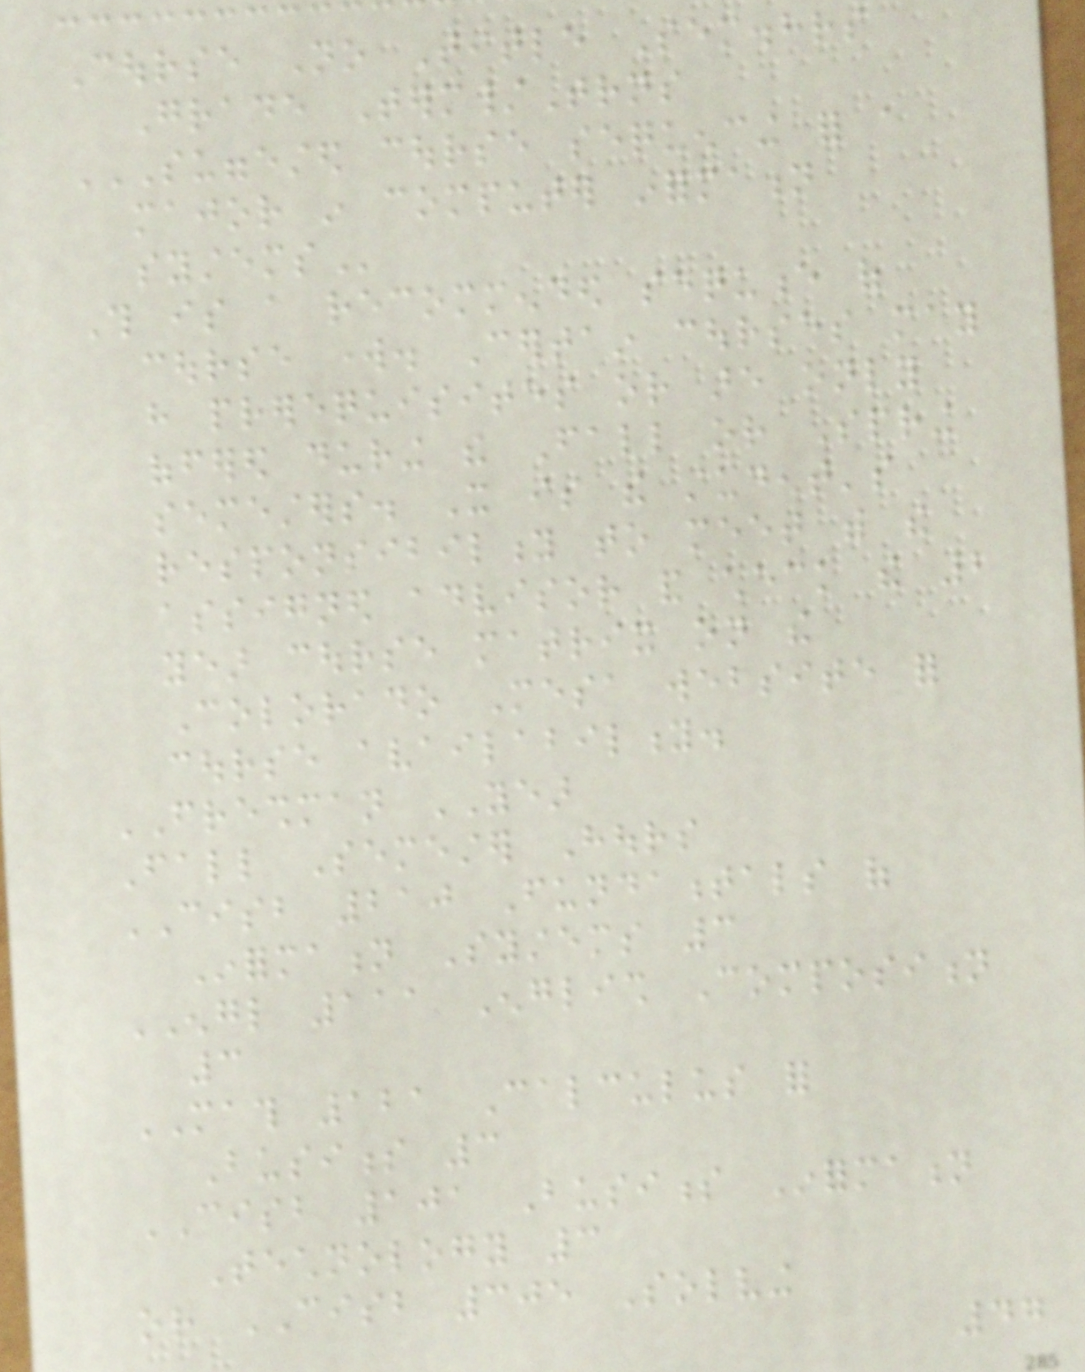Course No Title Sem.hrs
Grade Term/Trns
SUGGESTED COURSE SEQUENCING FOR A
MAJOR IN COMPUTER INFORMATION
SYSTEMS
This is a recommended sequence of
course work. Certain courses may
have prerequisites or are only
offered during the Fall or Spring
semesters. It is the student's
responsibility to meet with the
assigned advisor and check the 2
year course matrix on the
Colorado Mesa website for
course availability.
FRESHMAN YEAR
Fall Semester Hours
CISB 210 Fundamentals of
Information Systems 3
ENGL 111 English Composition
3
MATH 121 Calculus for
Business 3
CISB 101 Business Information
Technology 3
or CISB 305 Solving
47
